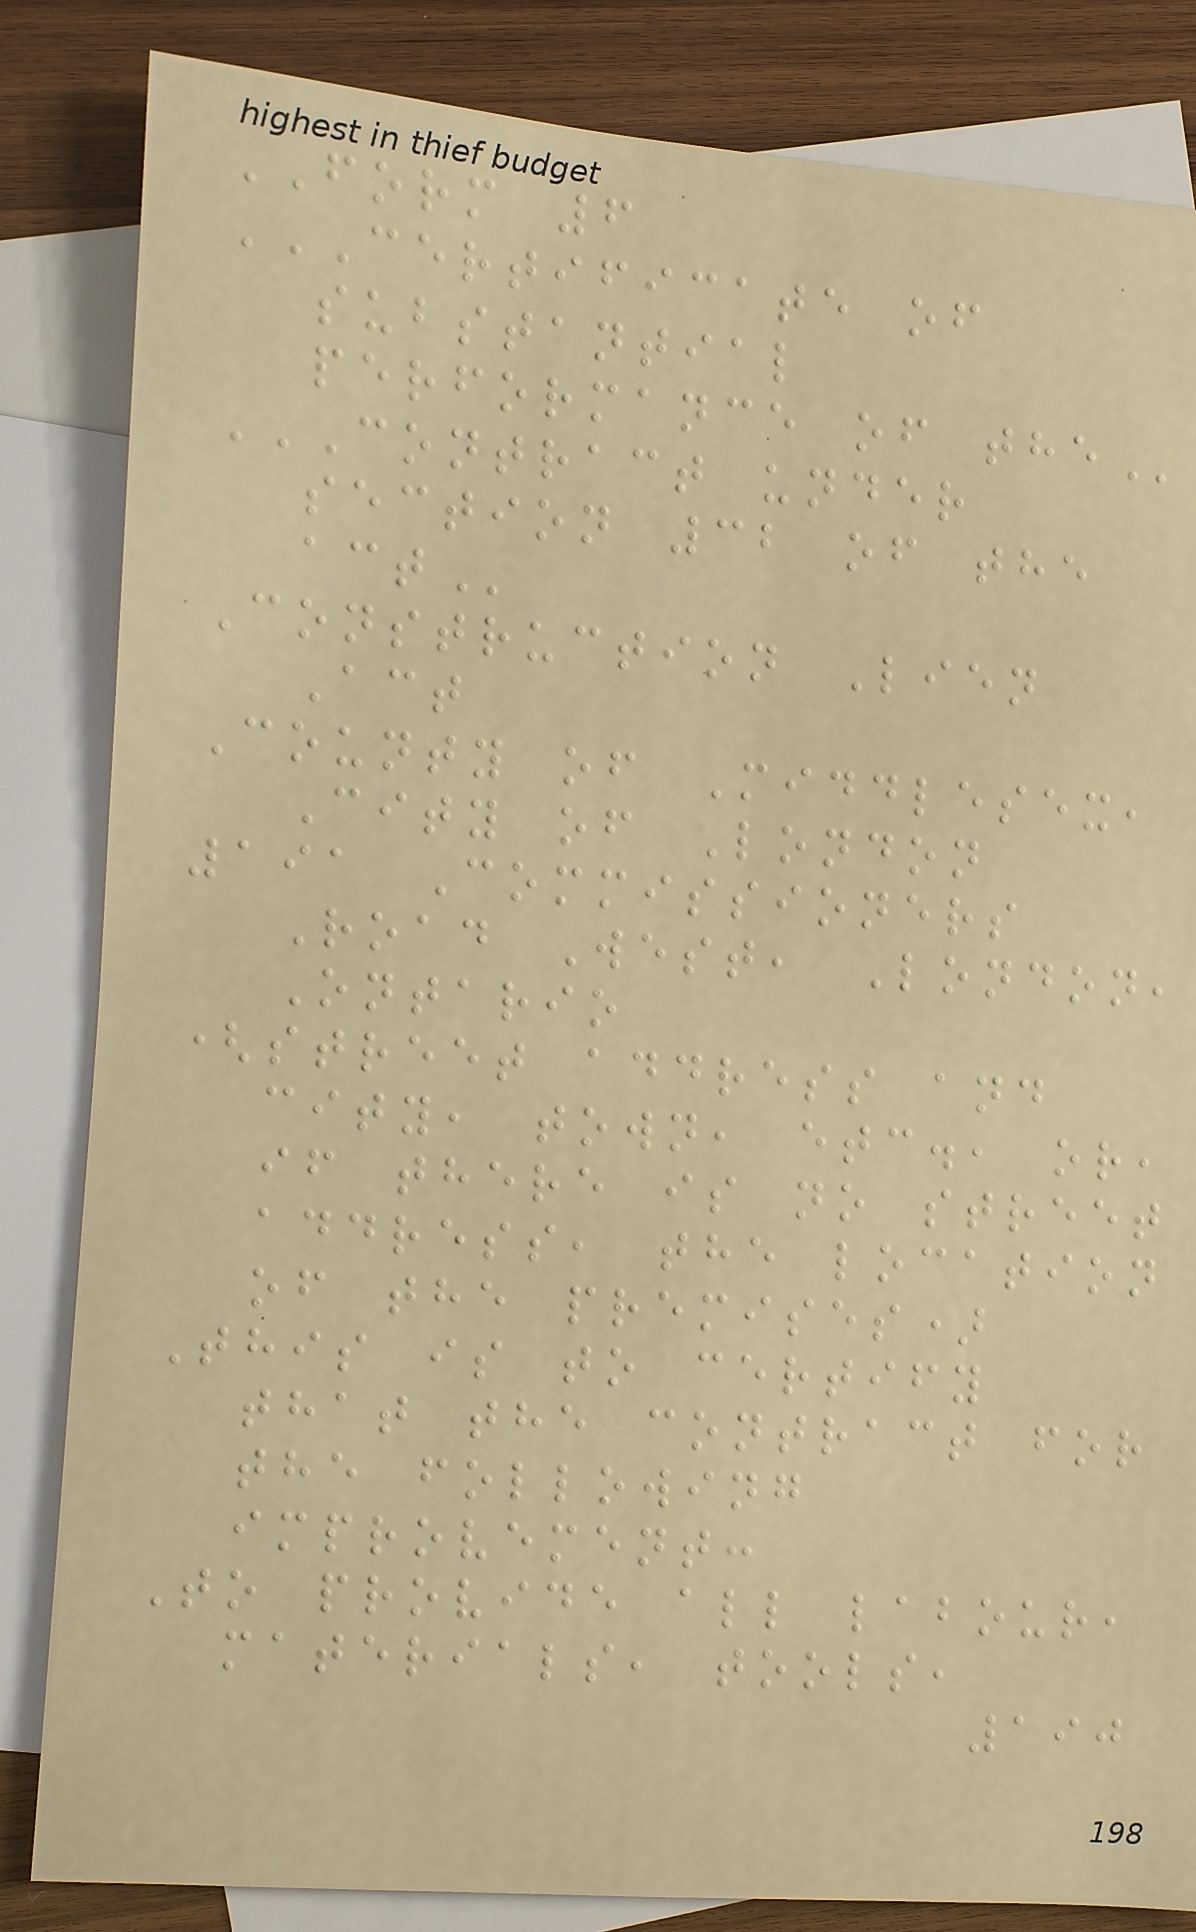FORM 6
CERTIFICATE OF
SUBSTANTIAL
PERFORMANCE OF THE
CONTRACT UNDER
SECTION 32 OF THE
ACT
Construction Lien
Act
County of Middlesex,
City of London
191 Commissioners
Road West, London,
Ontario
(street address and
city, town, etc., or,
if there is no street
address, the location
of the premises)
This is to certify
that the contract for
the following
improvement:
To provide all labour,
materials, tools,
190
